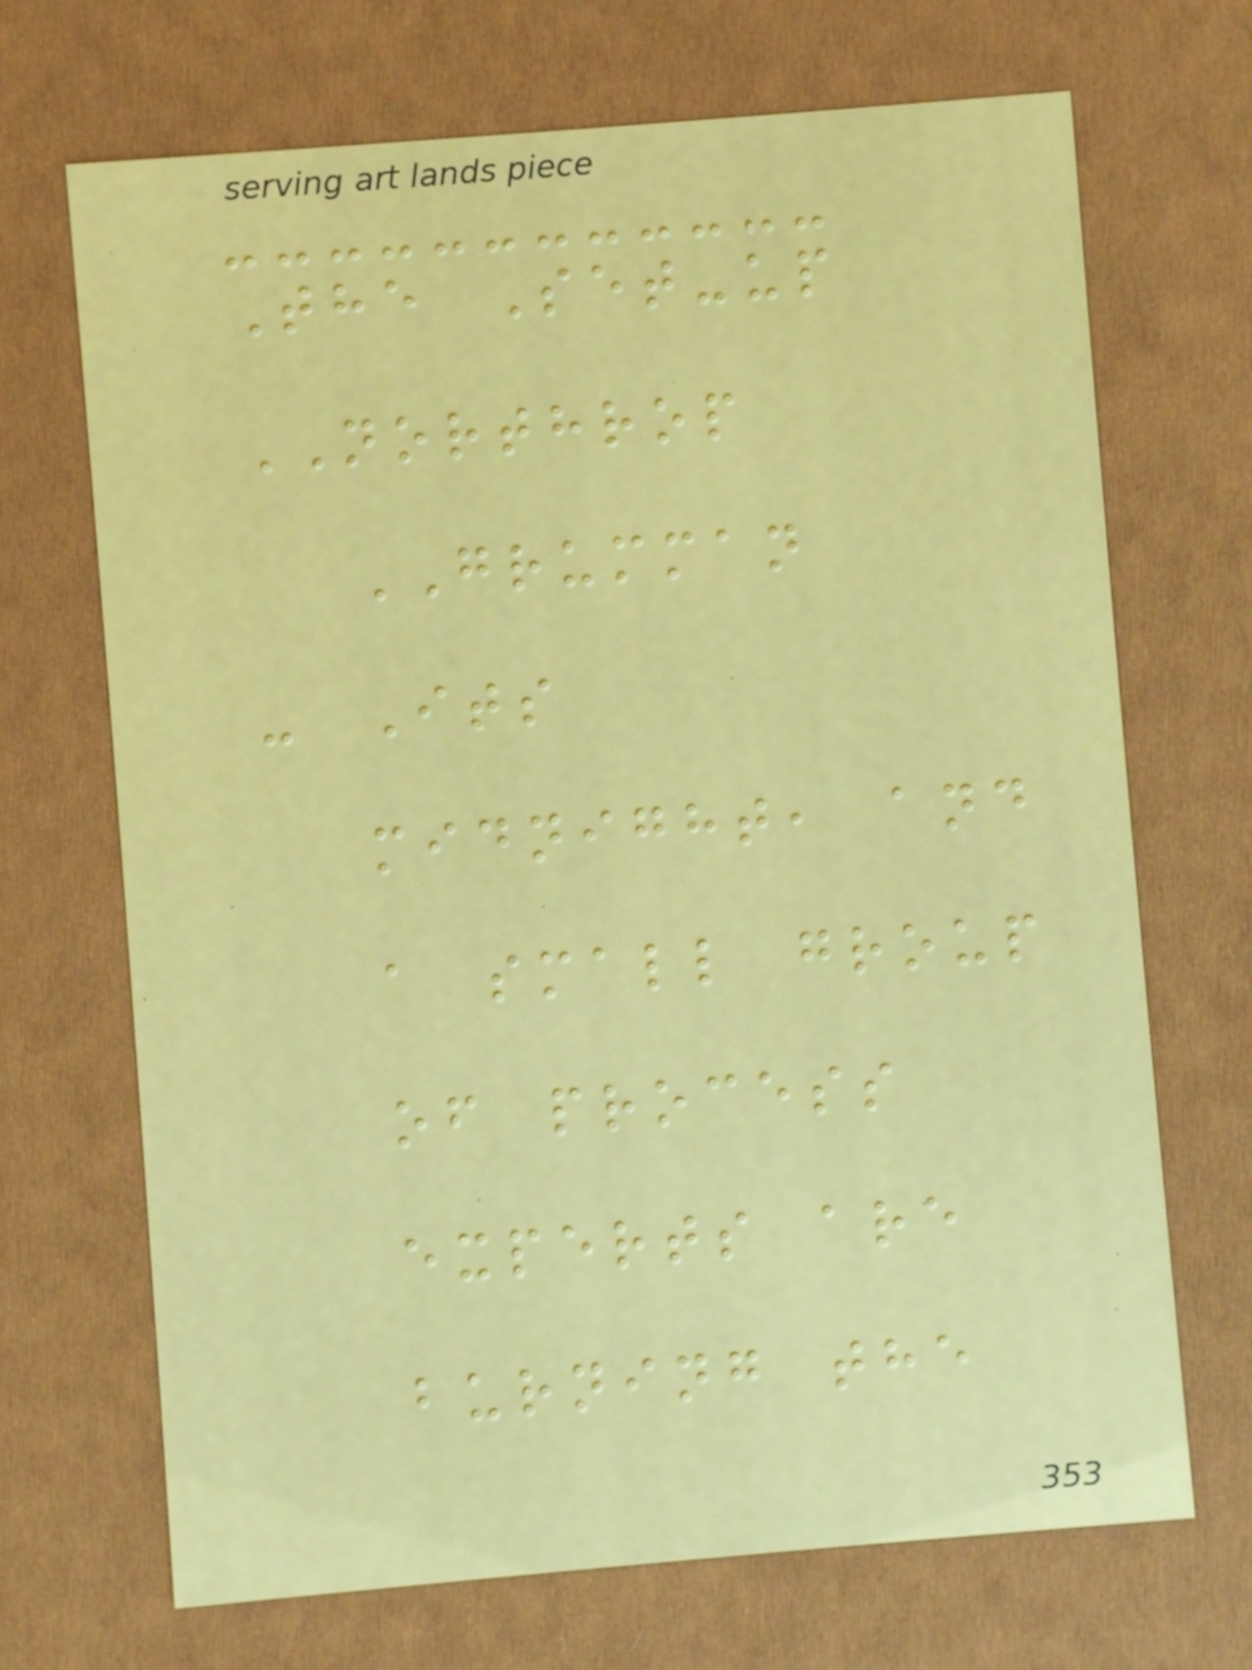The Set-up
NORTHROP
GRUMMAN
- Its
midnight, and
a small group
of process
experts are
burning the
